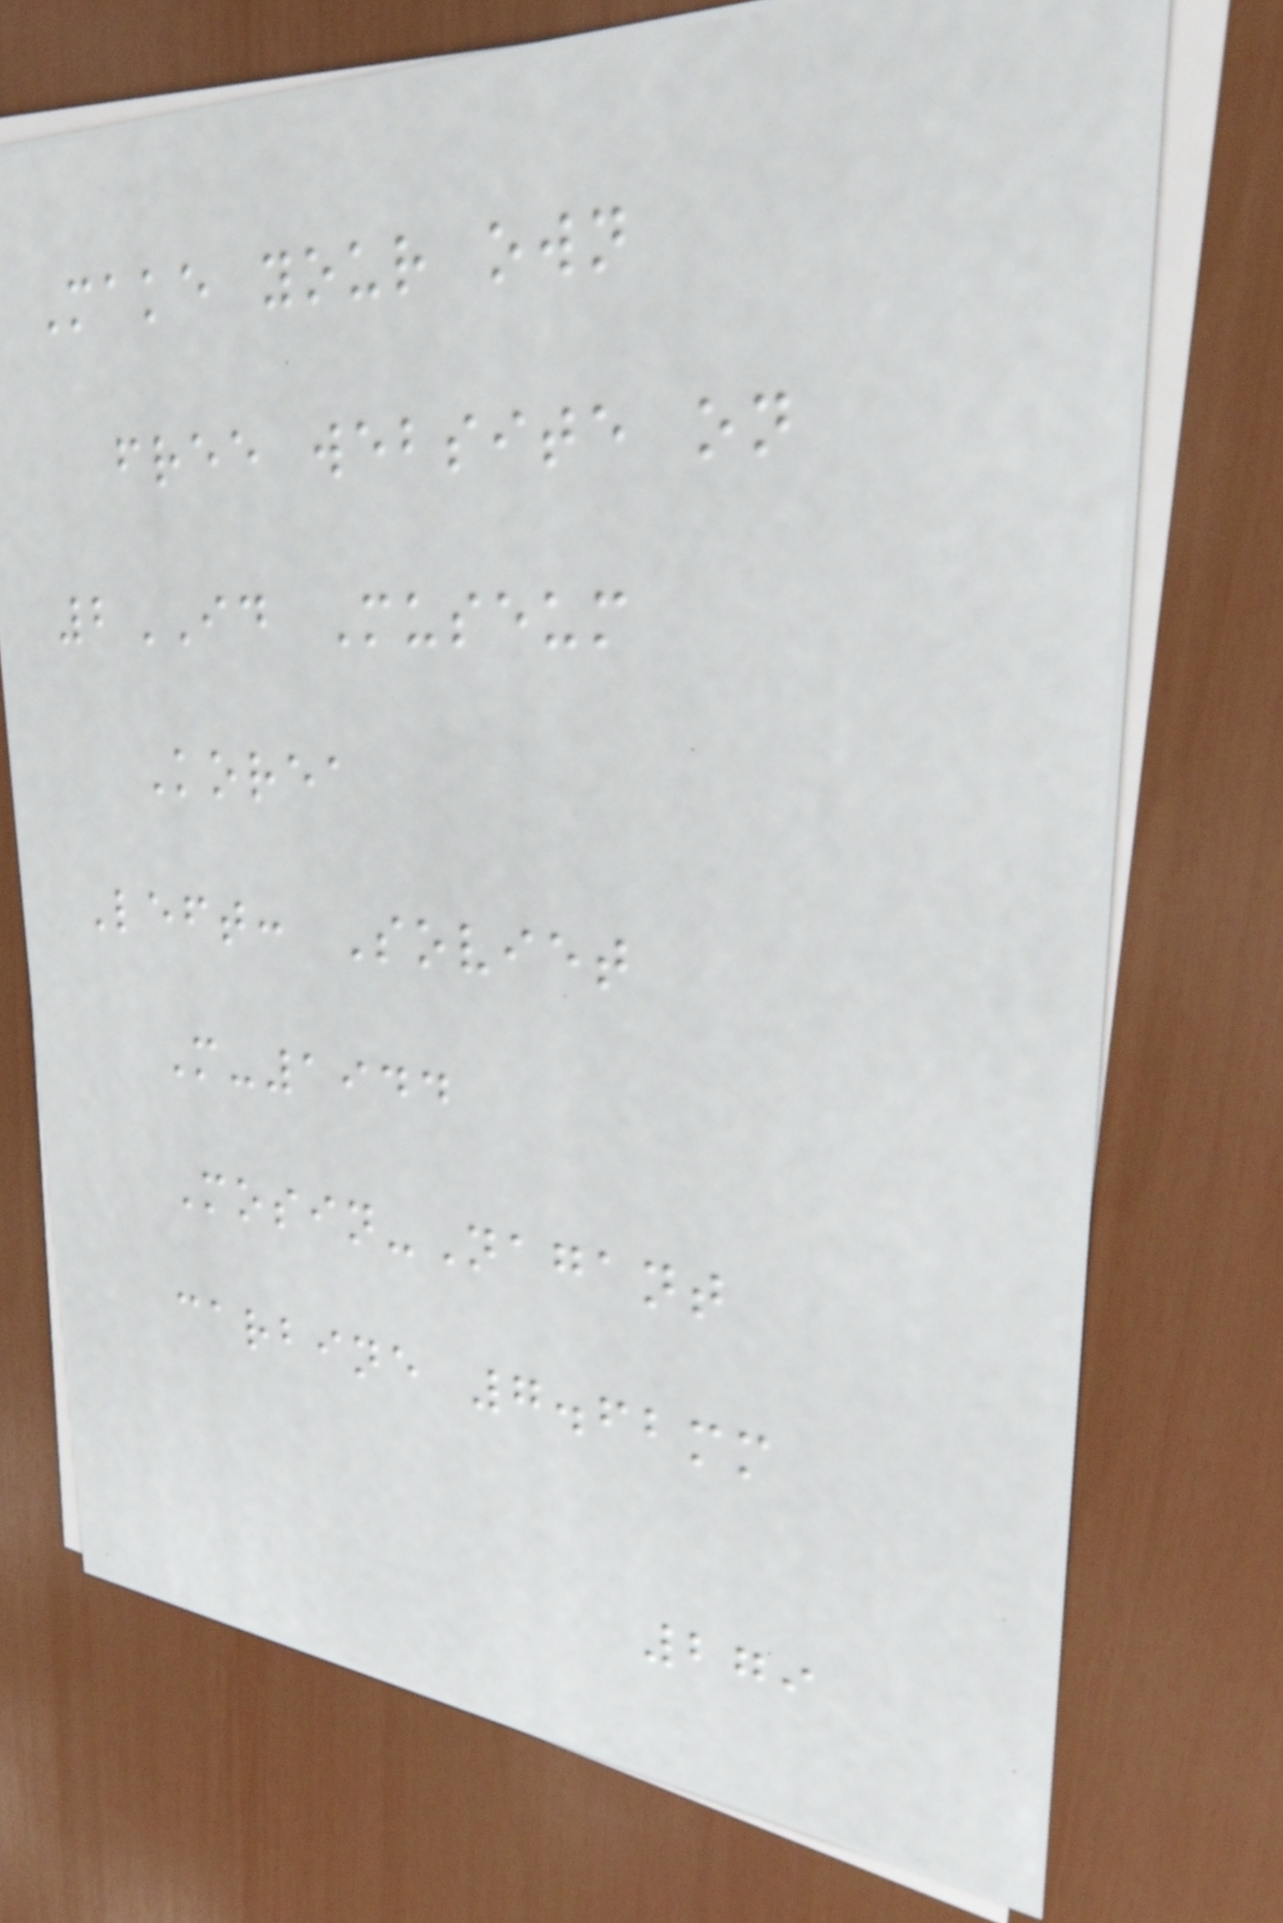Make your own
free website on
2ID Museum
Korea
Left: Soviet
M-1944
Mosin-Nagant
carbine 7.62mm
279
